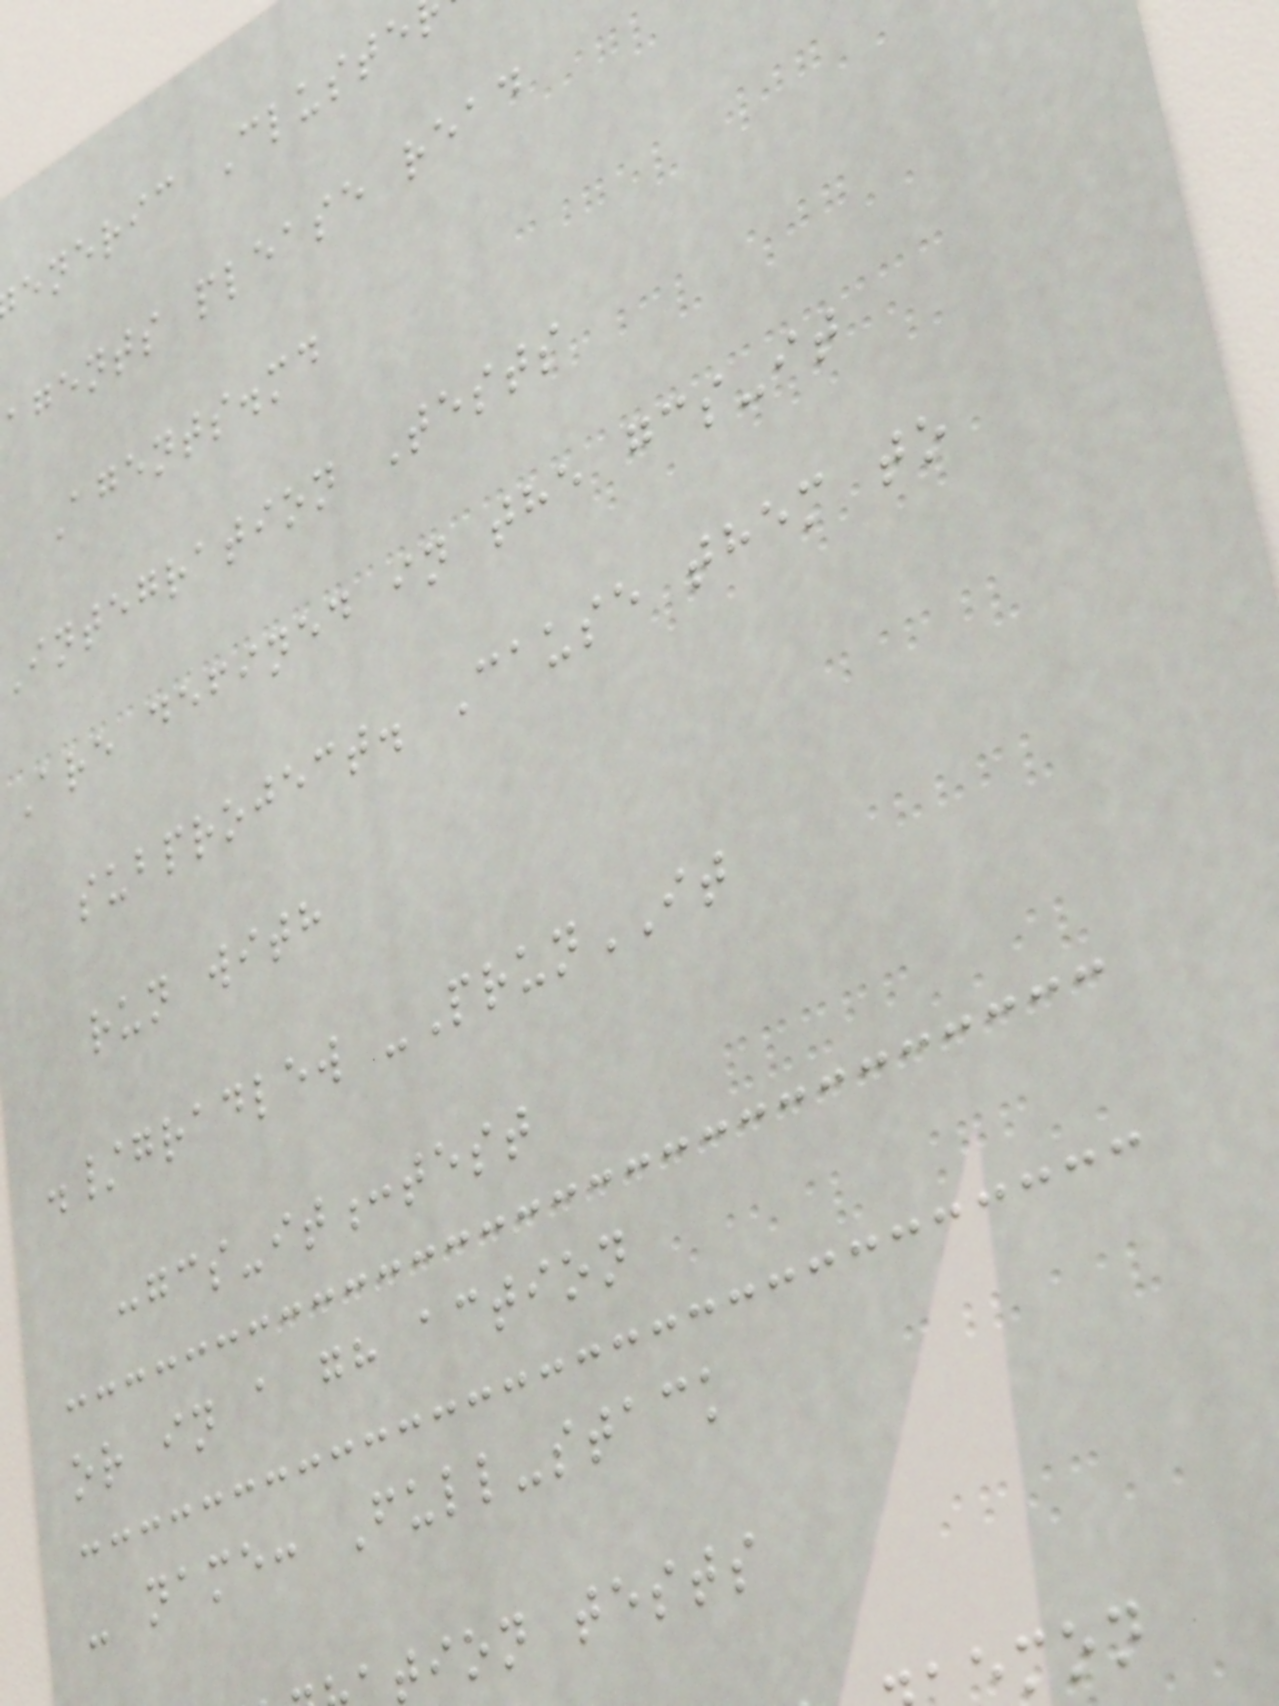eneric Cluste
agents please read
Agents.md
integration Tests
Are defined in the gcs-it
subproject. Cause them to
run with
./gradlew -PrunIT
:gcs-it:test
or in a gh action
- name: Full-stack
tion tests
